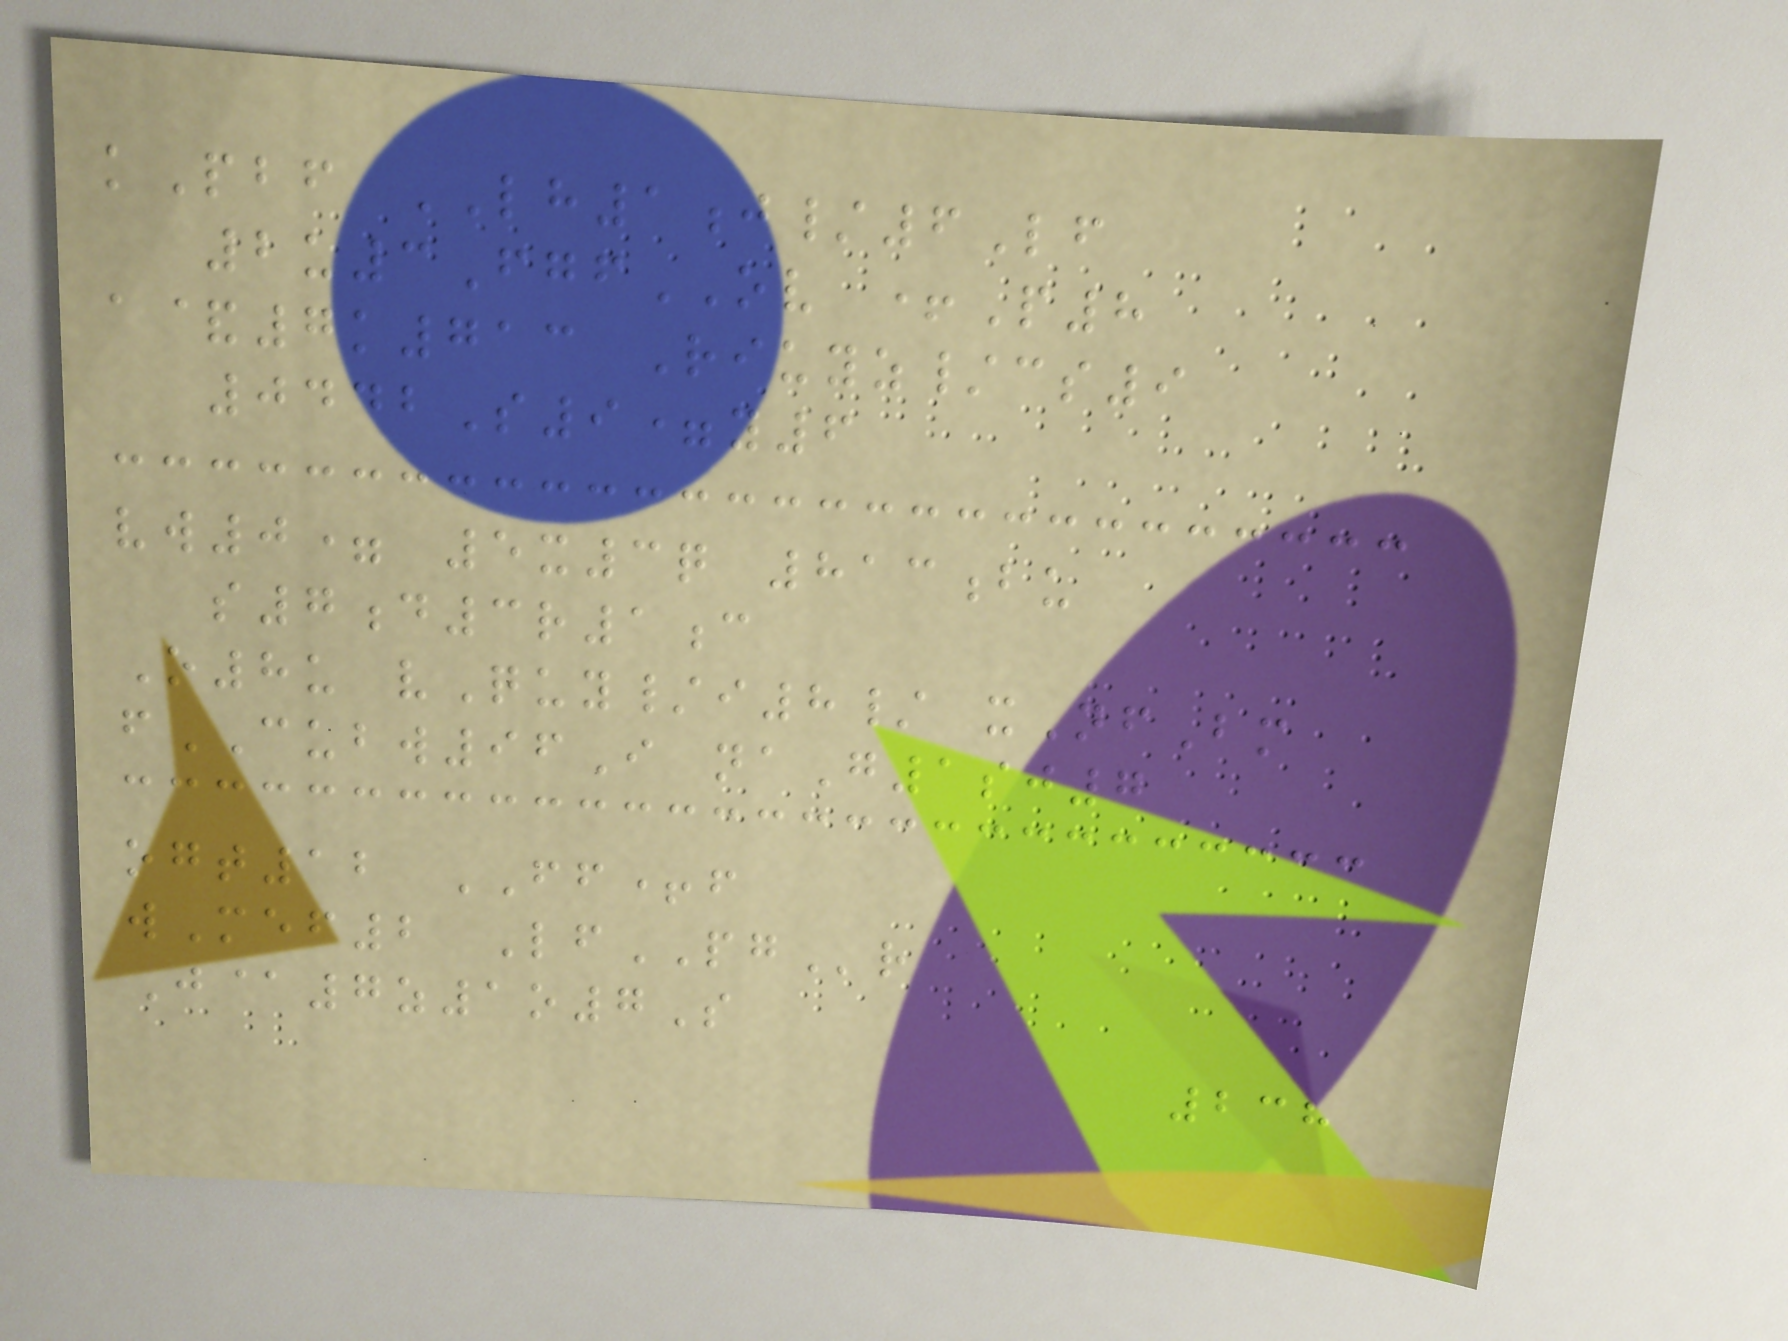kPbf LH1j/6Lf
2u3FgfOV +P8
a&7k713 Riuyz/cs9
0442S9=y6
vw0= 5x3q 813bu
s7d3r1c
O8u vQuy/i8/ xNfBm
fCUBW96I naG1sj7
ogt12 FF+f
wMef2 LfPGr
J@7z1o7S
238
